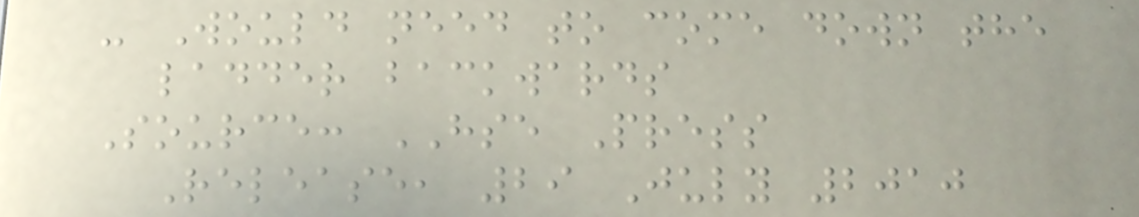- Would need to come down the
ladder backwards
Source: HSE Press
Release, 29 July 2010
